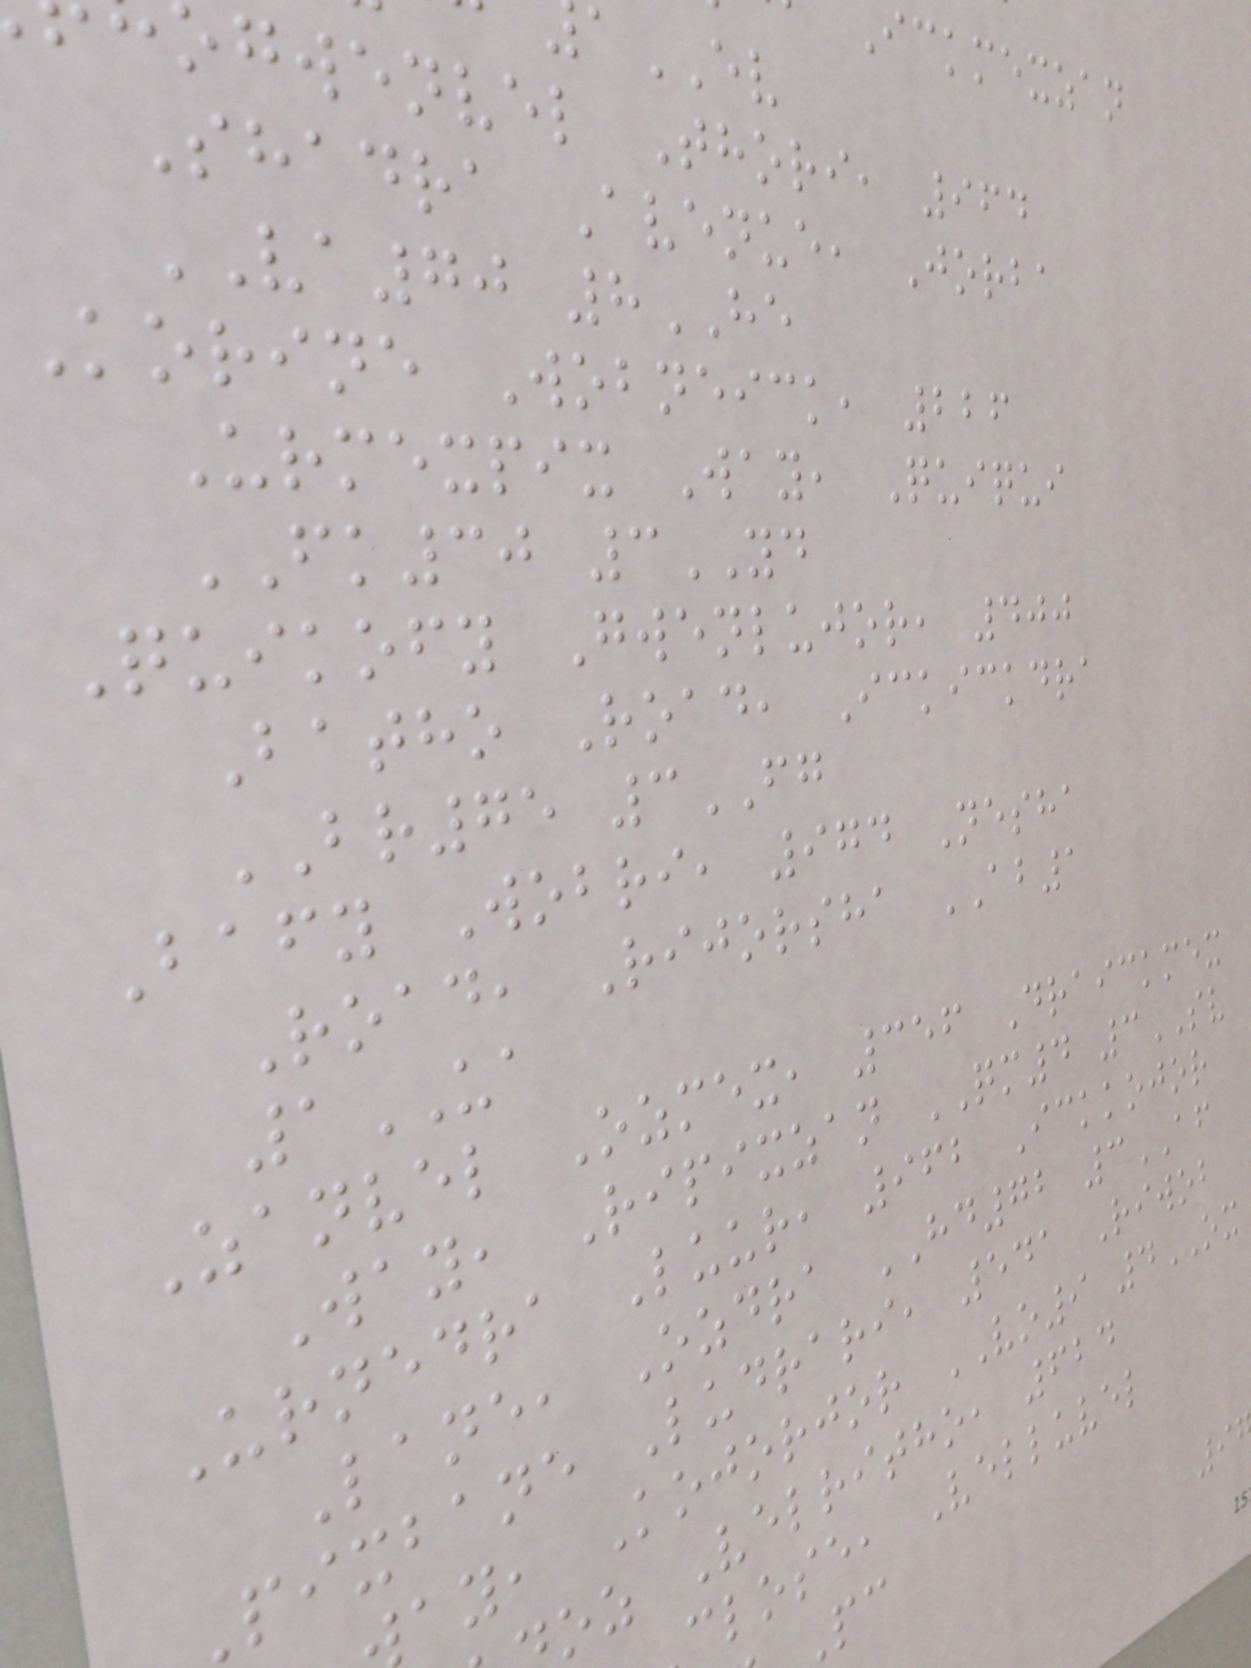ickmexzan
EV
gwenvel Thori, 964
Shadra Avenue, Jorba
VA70 8HE
Korine Wobneick, 226
Urmexpix Way, Quiqui
FK30 3YD
Quikofy Gwenlujor, 400
Batho Road, Ickickdra
BR75 3FG
Bafy Wobri, 974 Nesha
Road, Rijorsha AB1
1UA
Zanvel Ozmex, 356 Draickmex
Way, Ripixzan QM4 3SV
Urnedra Luur, 962 Ickkojor
Lane, Ozdra HD72 3AF
pixbane Ludrari, 541 Riwob
ay, Kojorjor VO9 4OX
oz Velritho, 624
close, Velluvel
